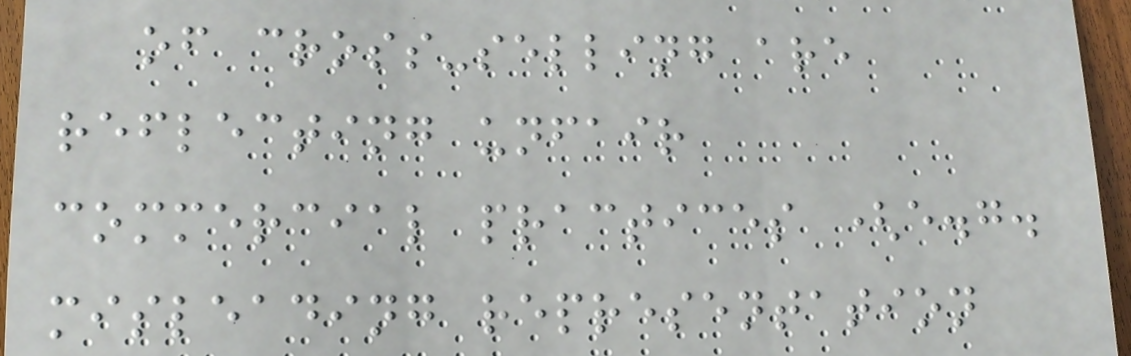of cross-selling are
reflecting unfair
commercial practices (e.g.
misleading representation
